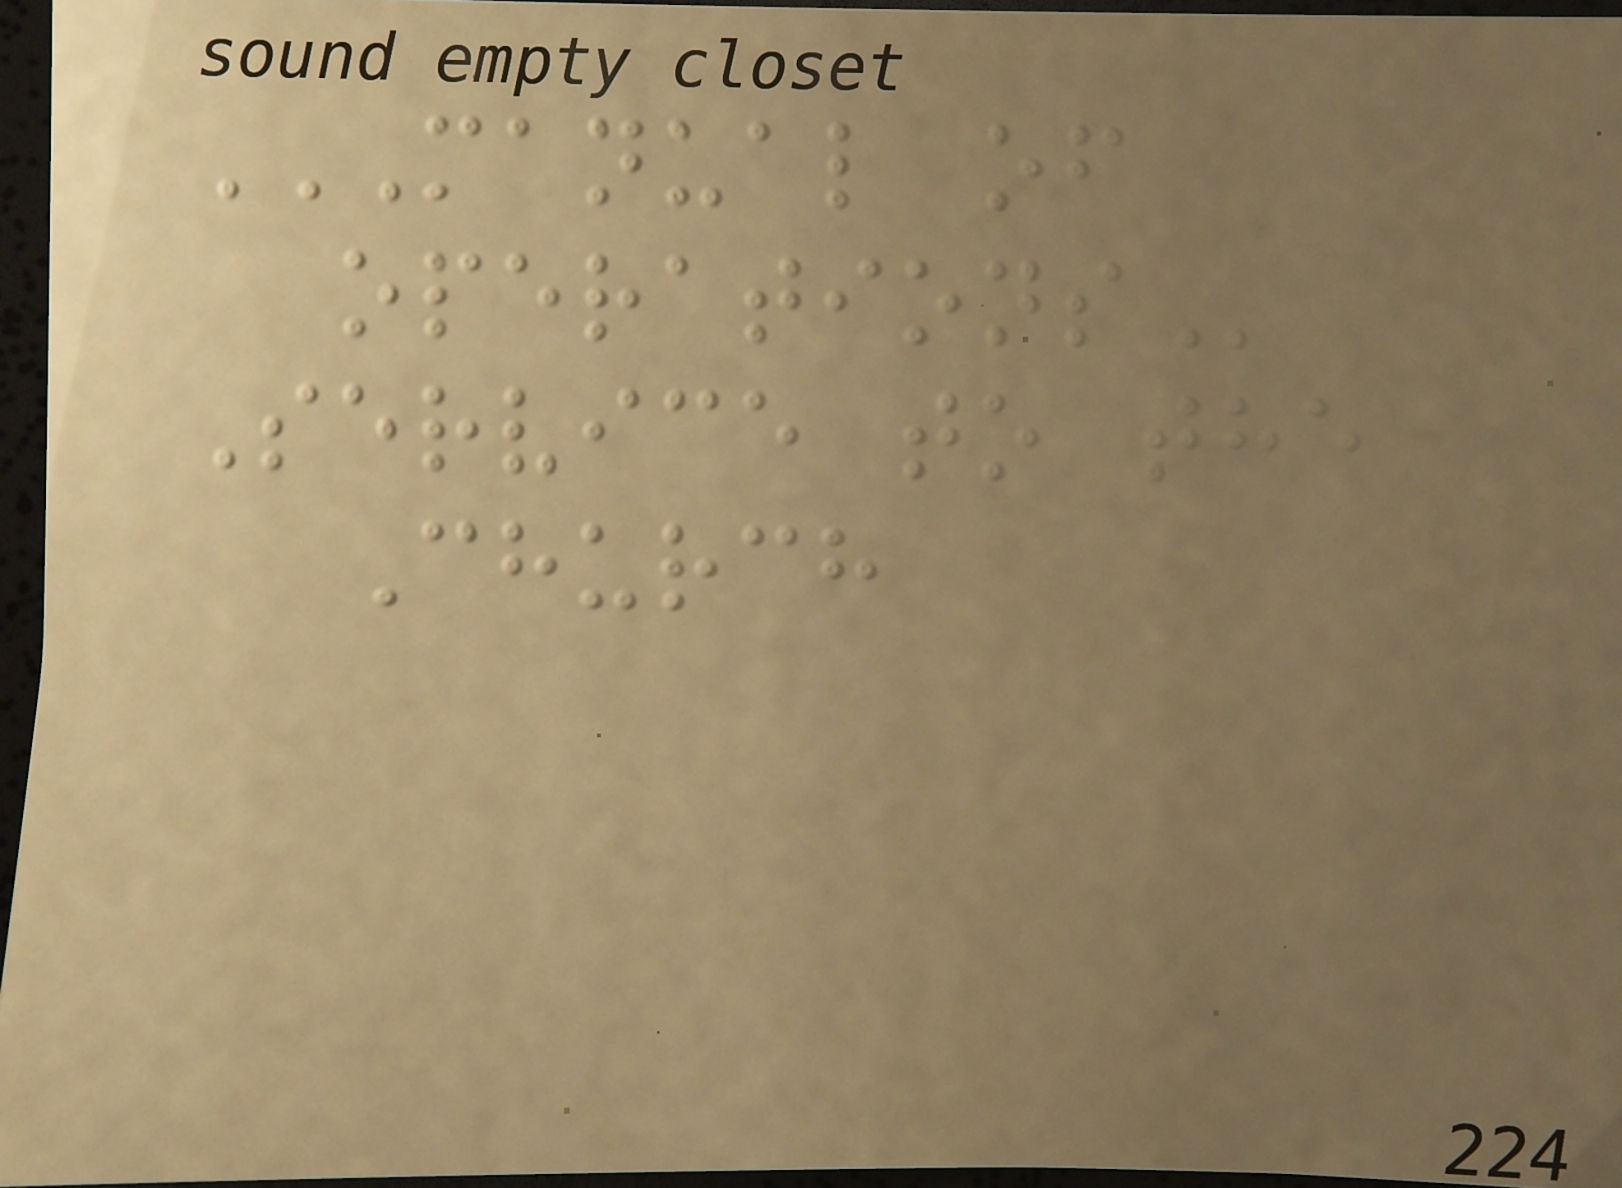MANUAL OF
OPERATIONS
Service to the
Church
